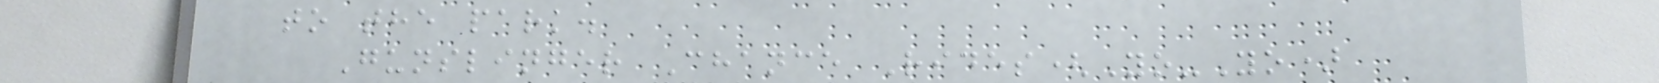to the park.
Gunslinger Chance Rides(Yo-Yo)
